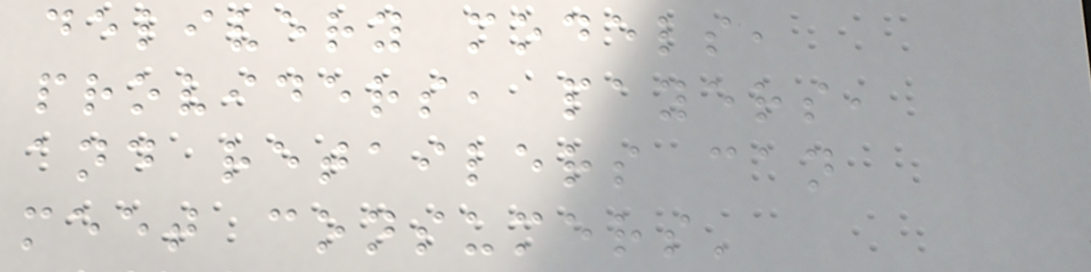delivery models,
providers, payers,
and retailers can
meet consumers'
